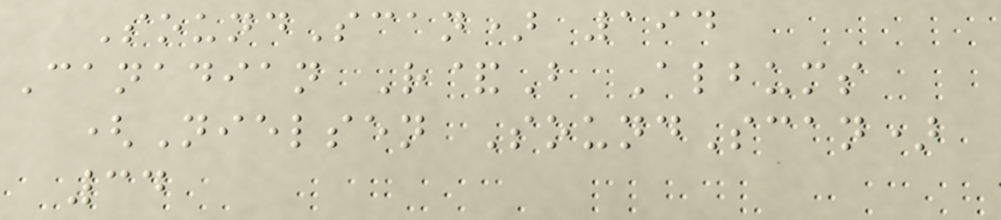SoundScan) 194
Canadian R&B Albums
(Nielsen SoundScan)
34
